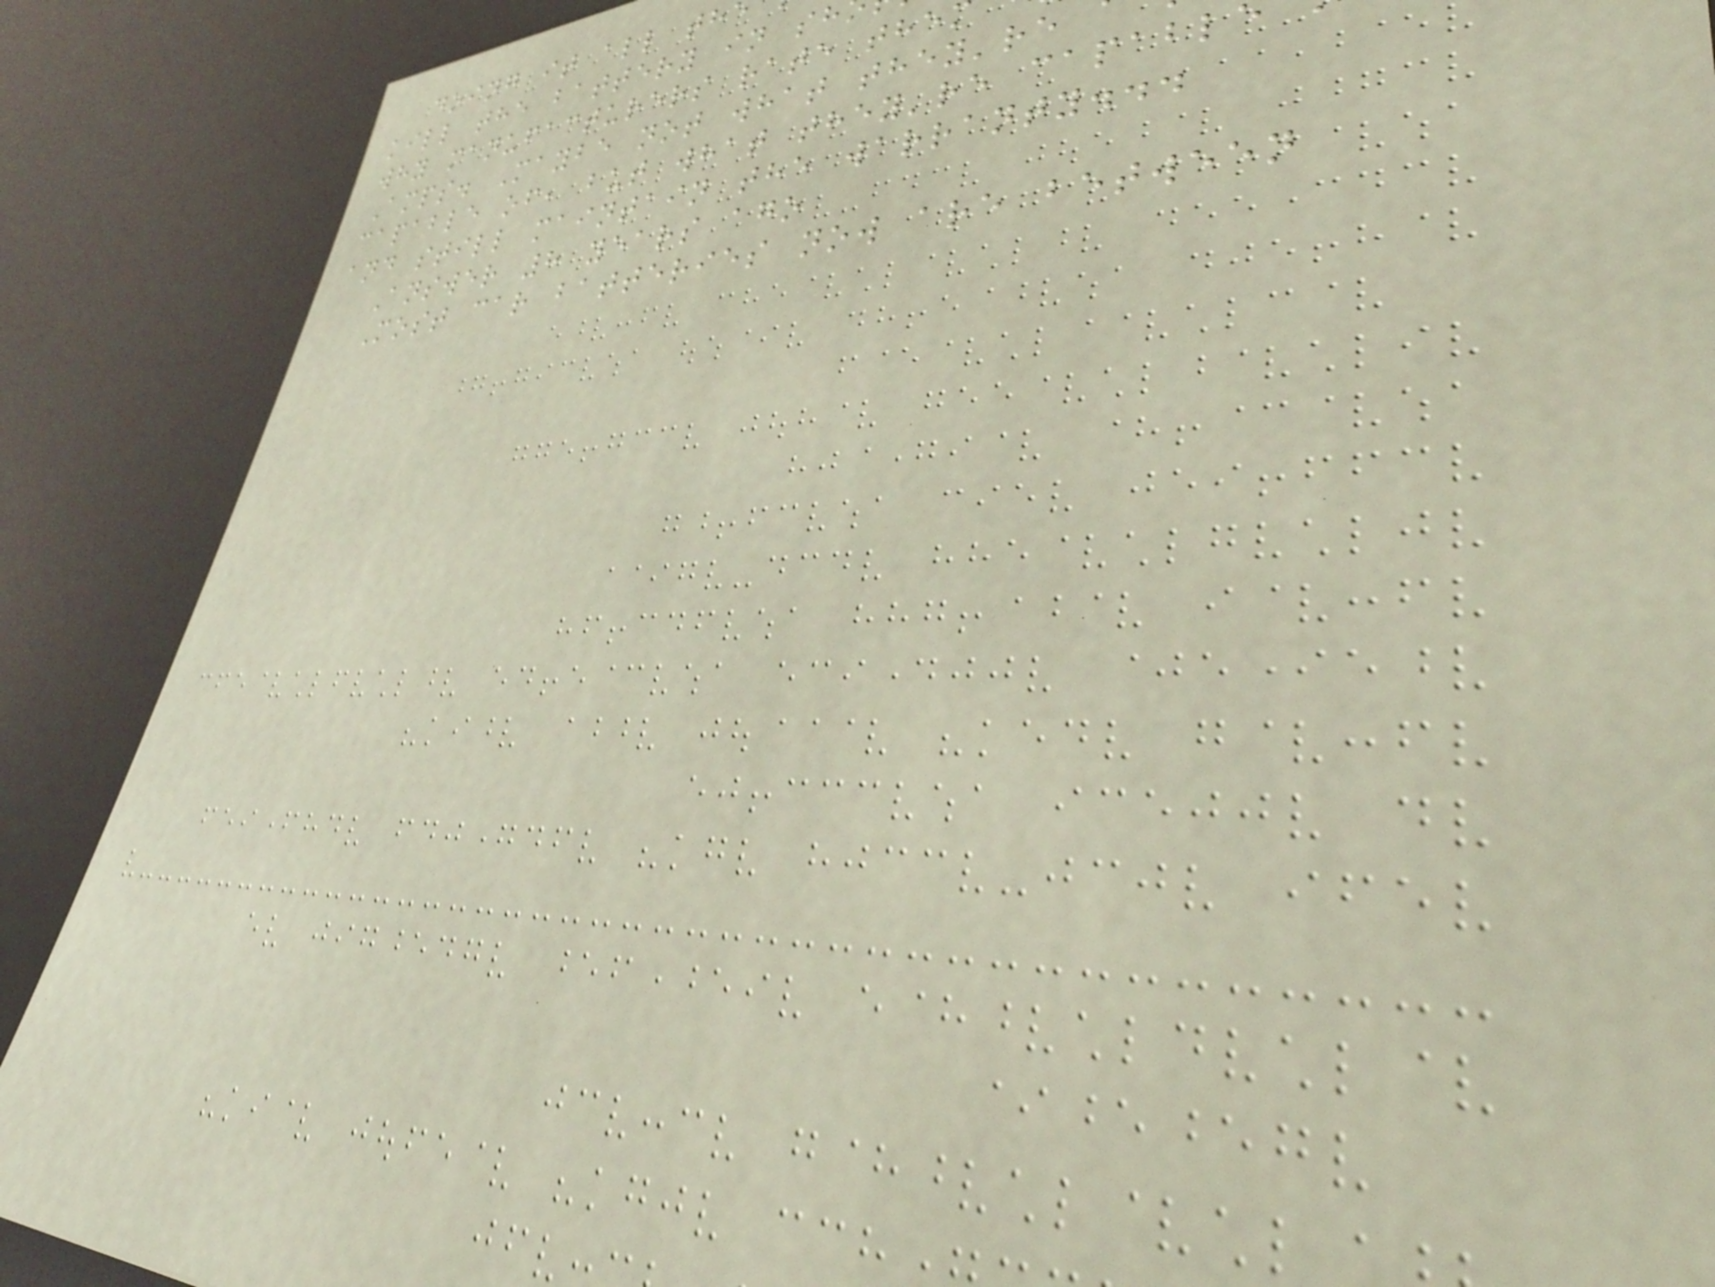doing it all th
kill the battery in sh
why manufacturers rate the
Amps. Maybe not what they're
capable of, but what they're capabl
and still maintain the warranty...
Answer 8 years ago
Most car batteries now are between
